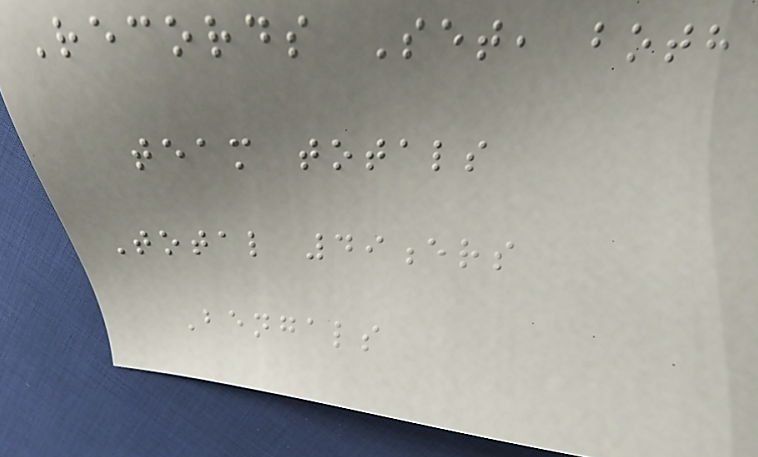Records Set, both
team totals
Total 49ers
Bengals
